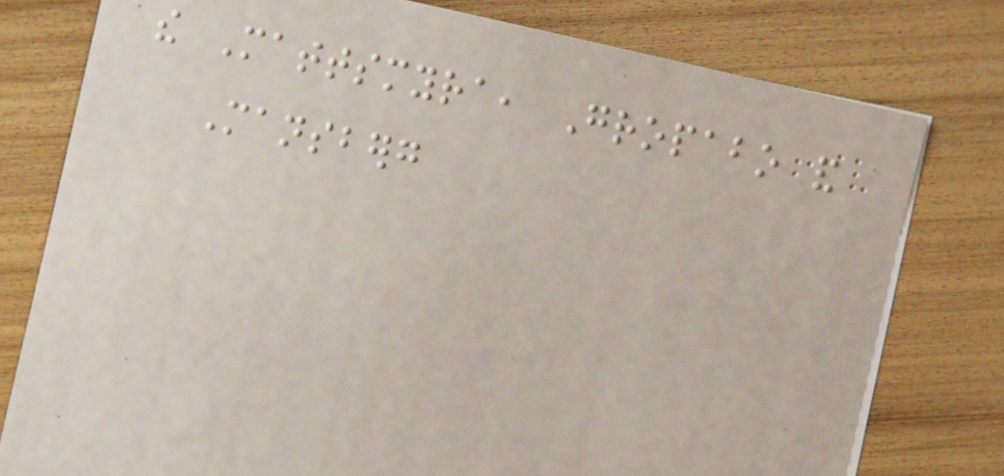the Mattsmyra, Gropabo and
Mansberg
